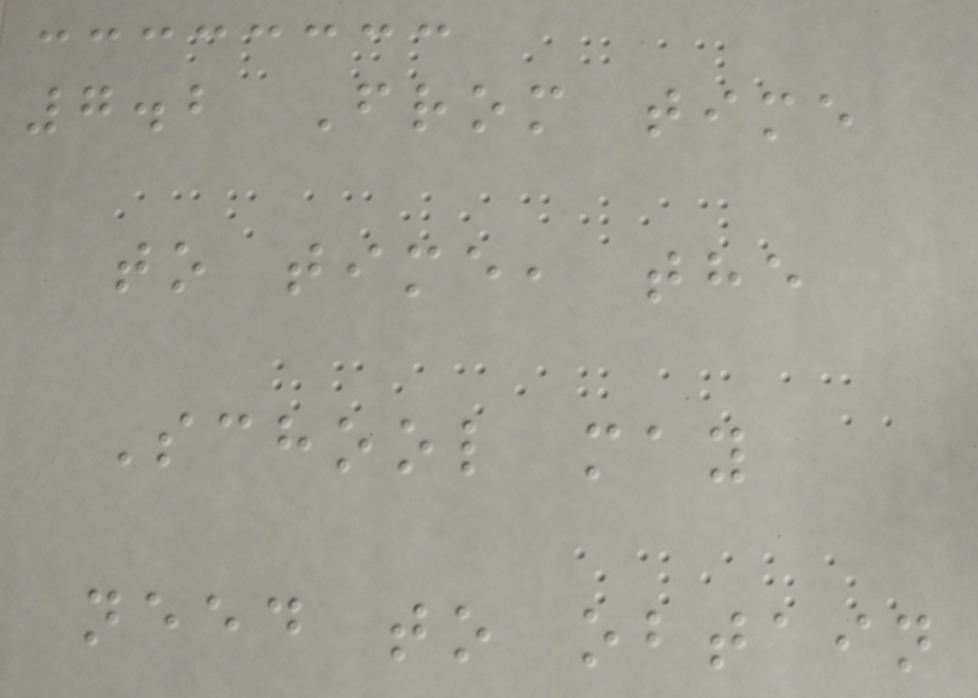7.2 From time
to time, the
School may
need to obtain
